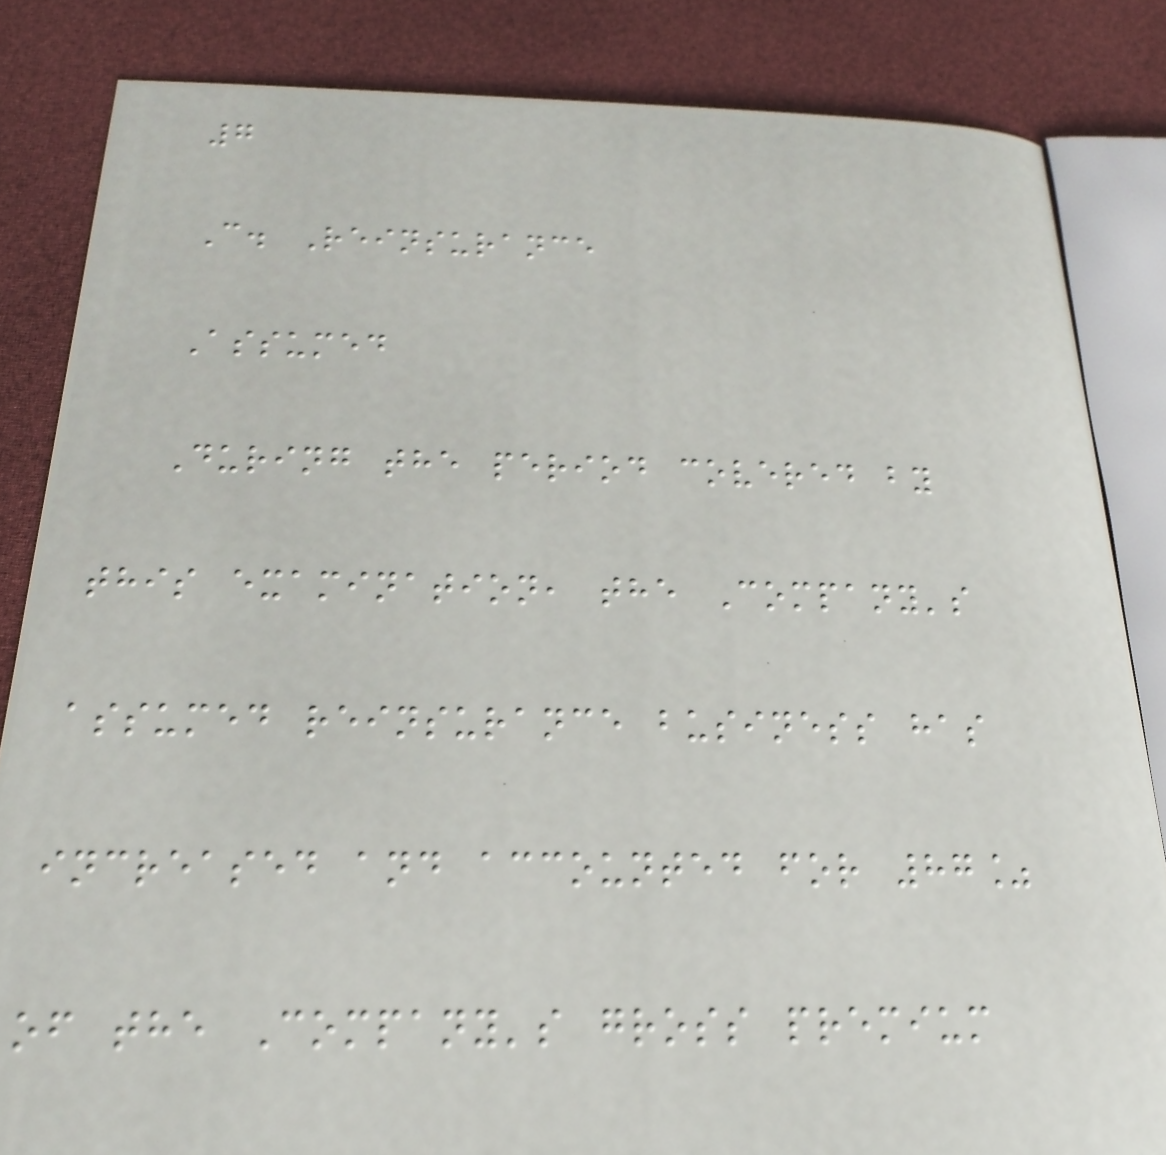7
C. Reinsurance
Assumed
During the period covered by
this examination, the Company's
assumed reinsurance business has
increased and accounted for 87%
of the Company's gross premium
